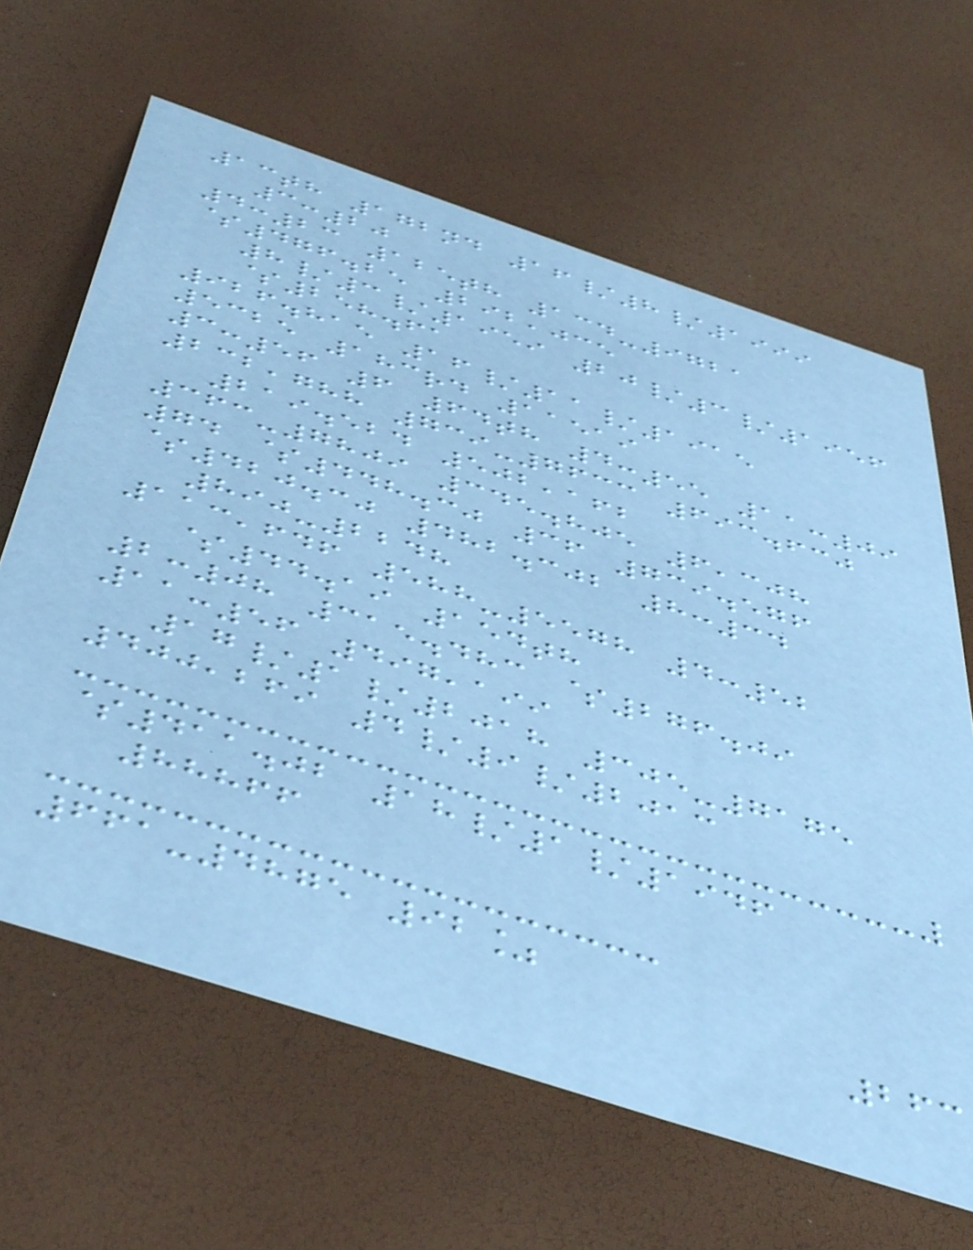13th 172nd 16/8/1999
3:20
4:23 125th 134-9721
$476.25 292,035
8/3/1959 20/3/1956
$258.61
926.815 16/11/1915
5325 183rd 11519
3:56 6 64th 4:55 11:09
232,788 739-7633 693.630
219.524 502,162
363-7809 345.805 6,308
74 $448.30 36 739.576
$420.30 482.302 8:34
890-2248
113,646 588-5578 4:52
$44.19 154th
2:08 315.483 $276.09
11:56 497,199
17/1/2018 305-7175
400,269 4/9/2013
$411.02 18/1/1946
88866
661-4875 92%
263
